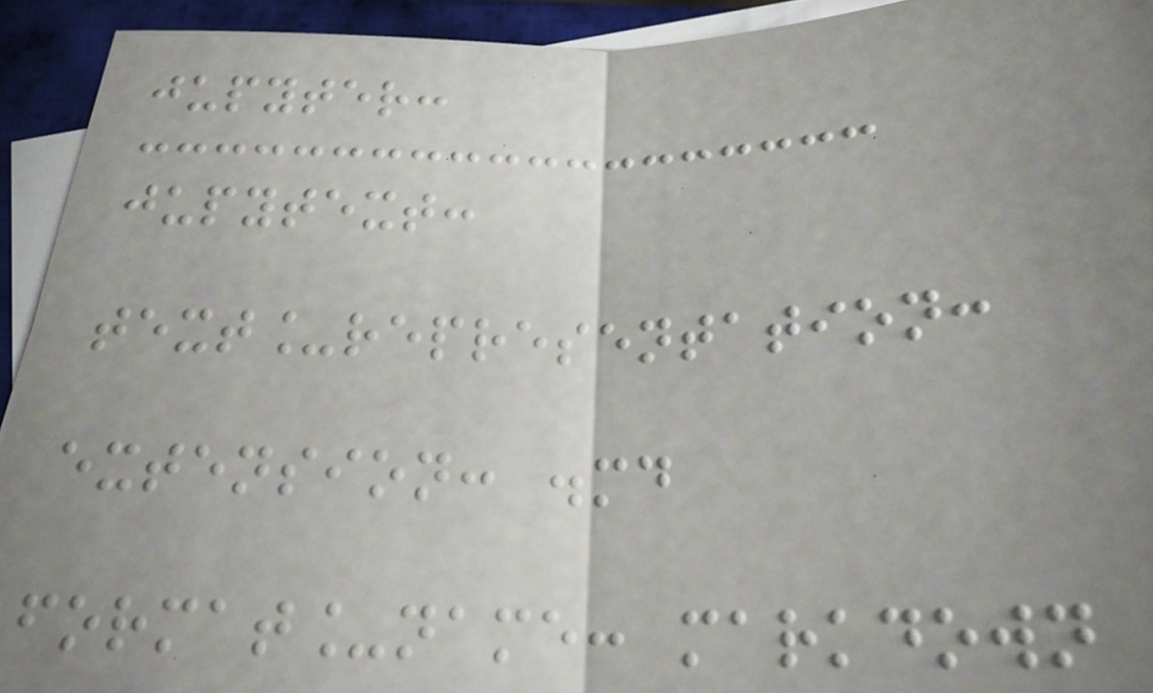jupyter:
jupytext:
text_representation:
extension: .md
format_name: markdown
